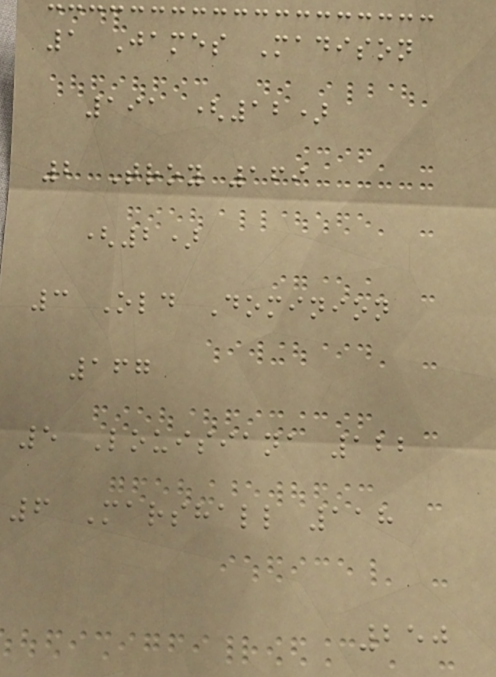1 James Madison
191 (12)
2 Troy 169
(2)
3 Old Dominion
167
5 Louisiana 122
6 Marshall 118
250
